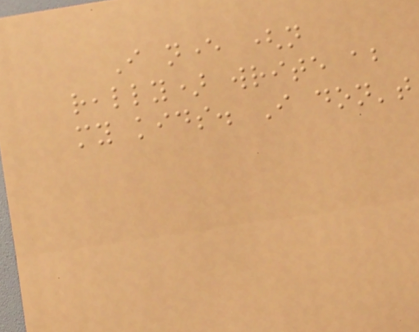I never (not
really) write about
my kids. I don't
